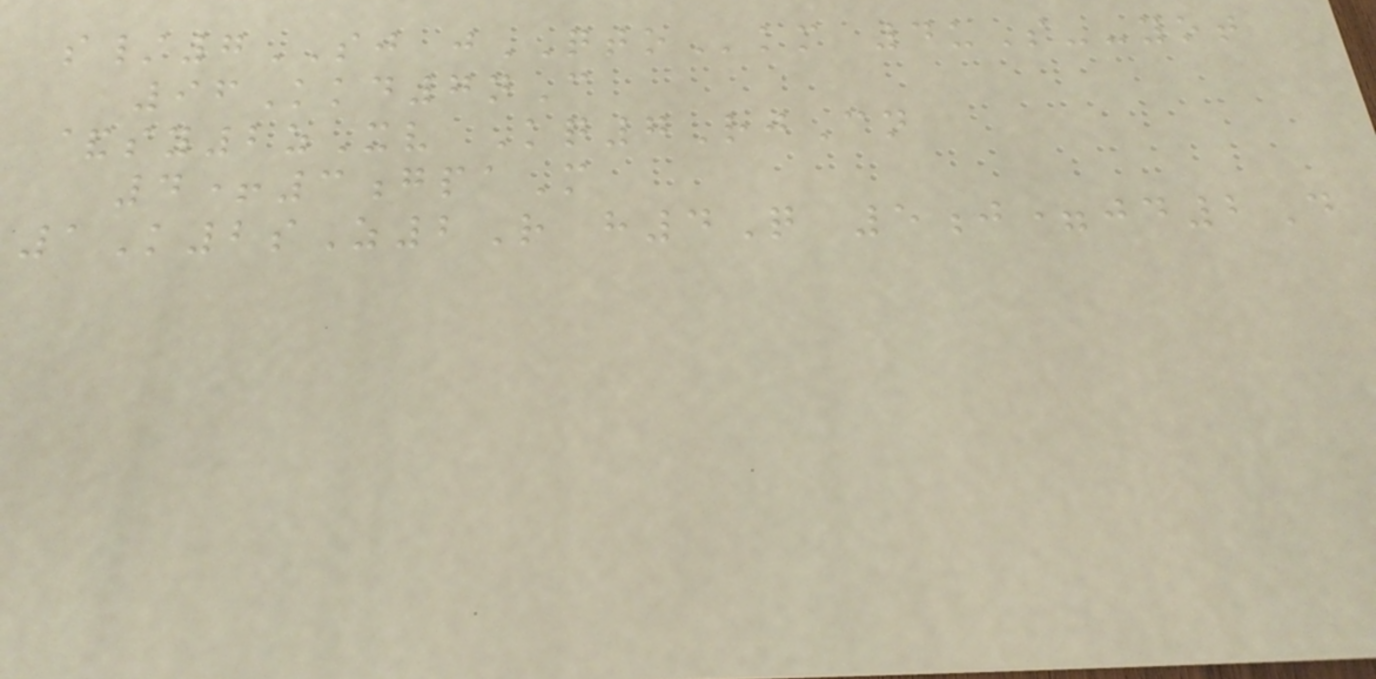s/7SJ jQTOkm 4uS--yot
96Kkd7nC
&sy2zXv Kq7RjCn
4+3gpaM
1K2sZ2R h4Q 5j=jd2D
